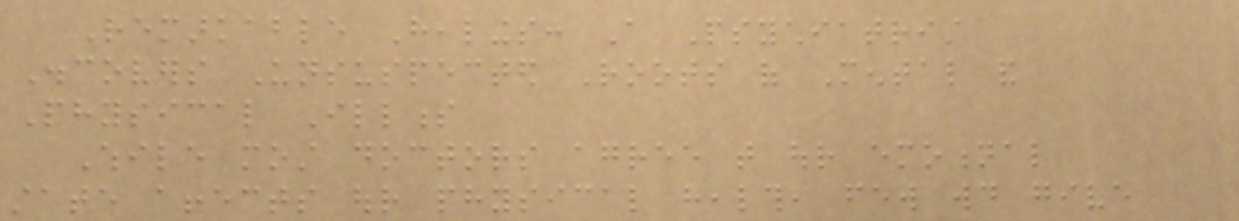Remarkable Healings: A Psychiatrist
Discovers Unsuspected Roots of Mental and
Physical Illness
While most doctors agree that our emotional
state affects our physical health, few would give
